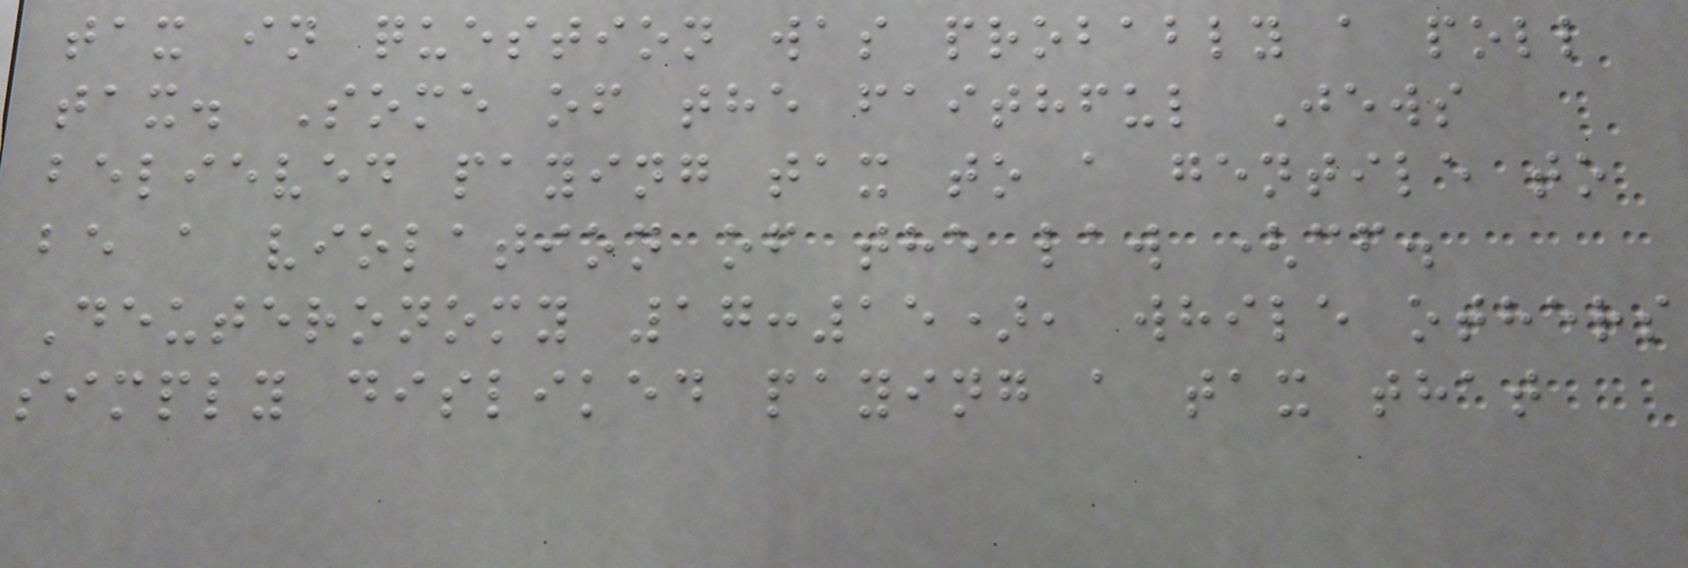tax in question was probably a poll
tax. Some of the faithful Jews
believed paying tax to a gentile to
be a violation of the law (cf.
Deuteronomy 17:15), while others
simply disliked paying a tax that
